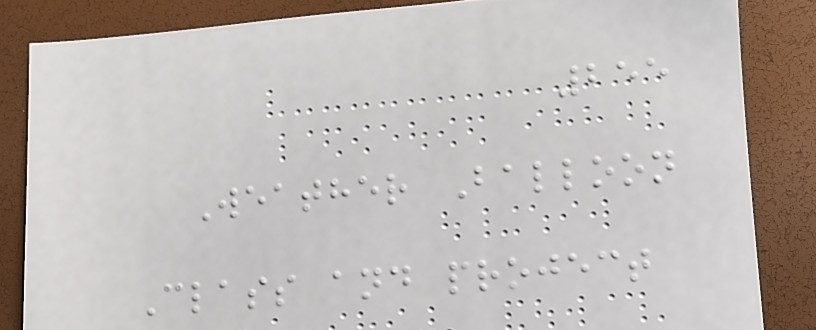255
Weather Balloon
Class and project
